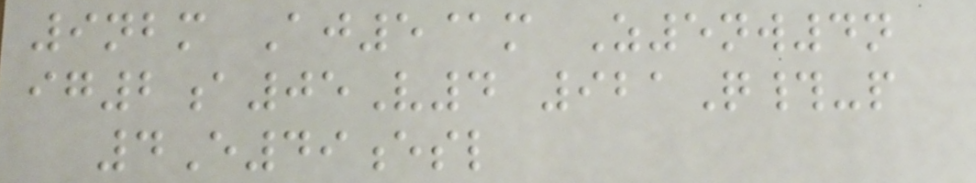9nbm Aj5@m Z5nw4n
ig2a05V4 921Q#-p
4E49esl
